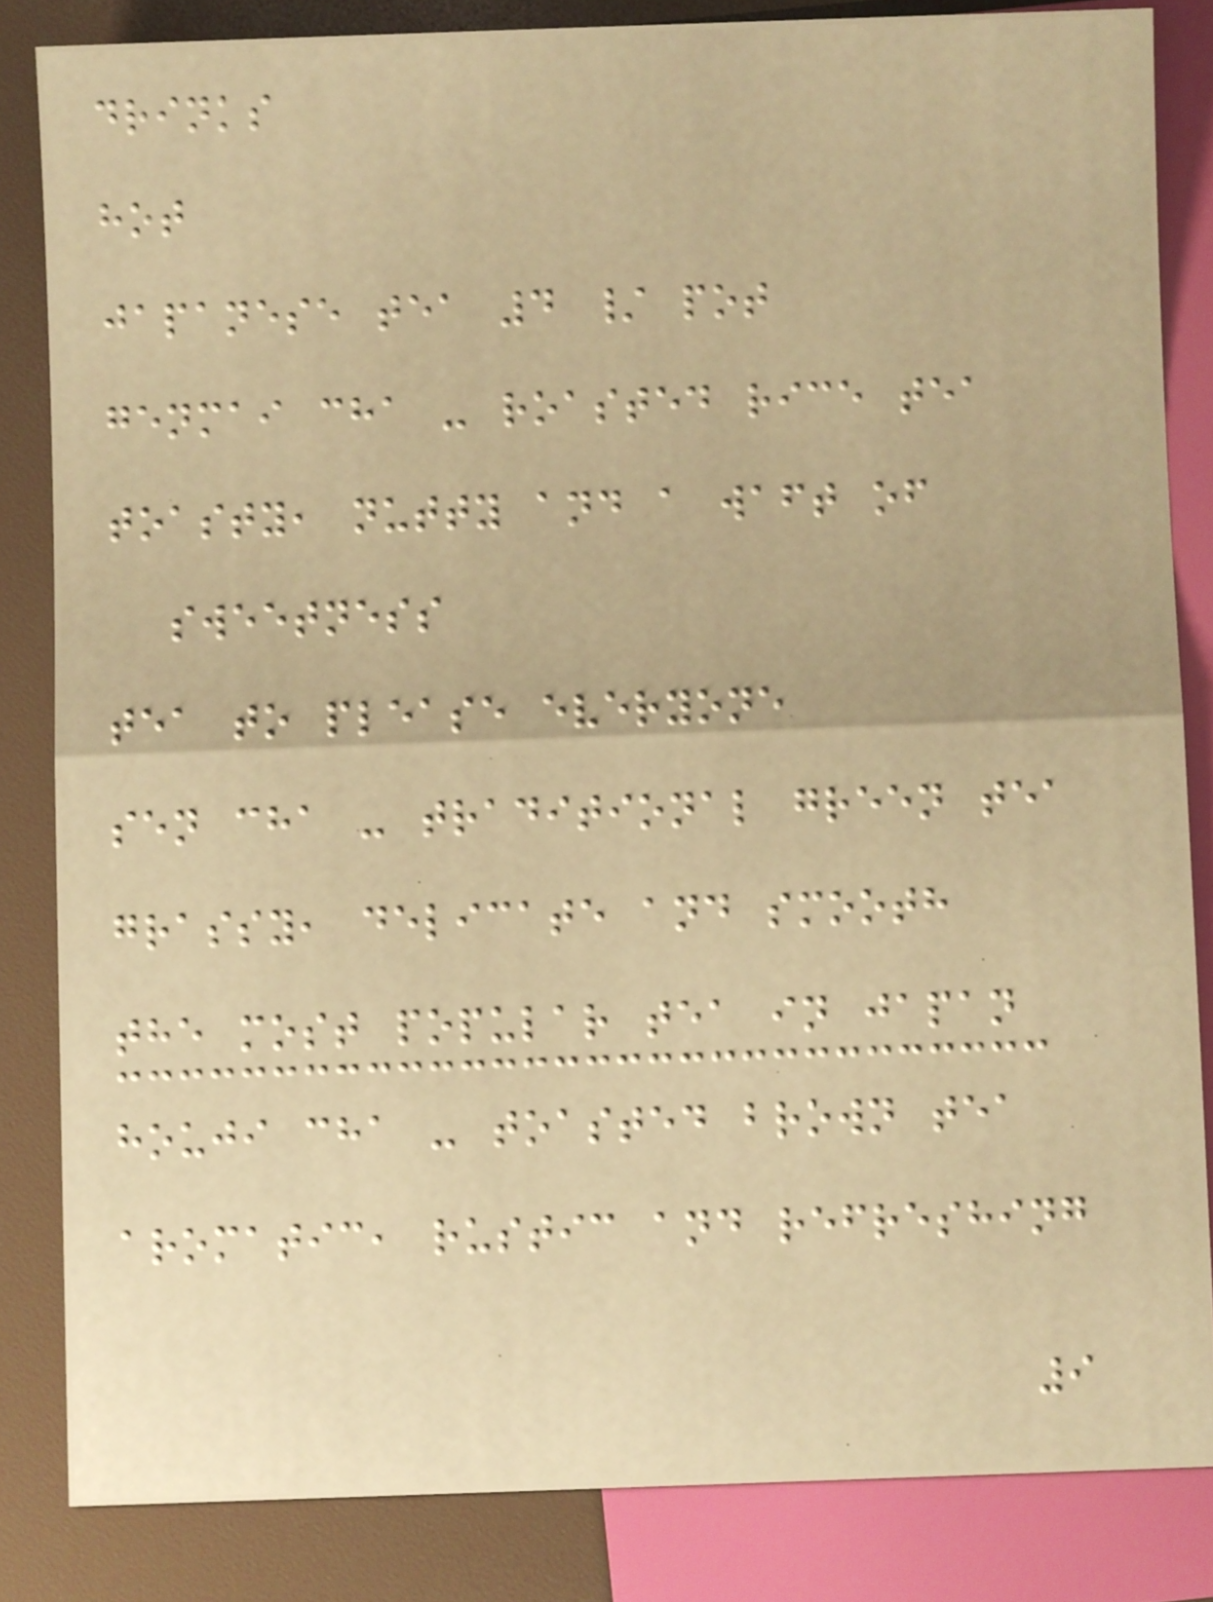drinks
hot
japanese tea 4 / pot
genmai cha - roasted rice tea
toasty, nutty and a waft of
sweetness
tea to please everyone
sen cha - traditional green tea
grassy, delicate and smooth
the most popular tea in japan
houji cha - toasted brown tea
aromatic, rustic and refreshing
9
